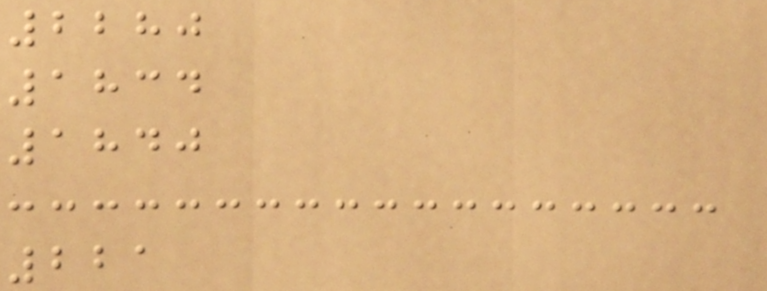2280
1834
1840
221
